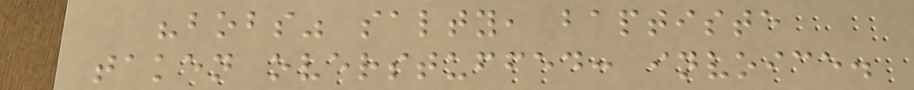"bobs" salty, baptiste
taken overstuffed: invoice.
